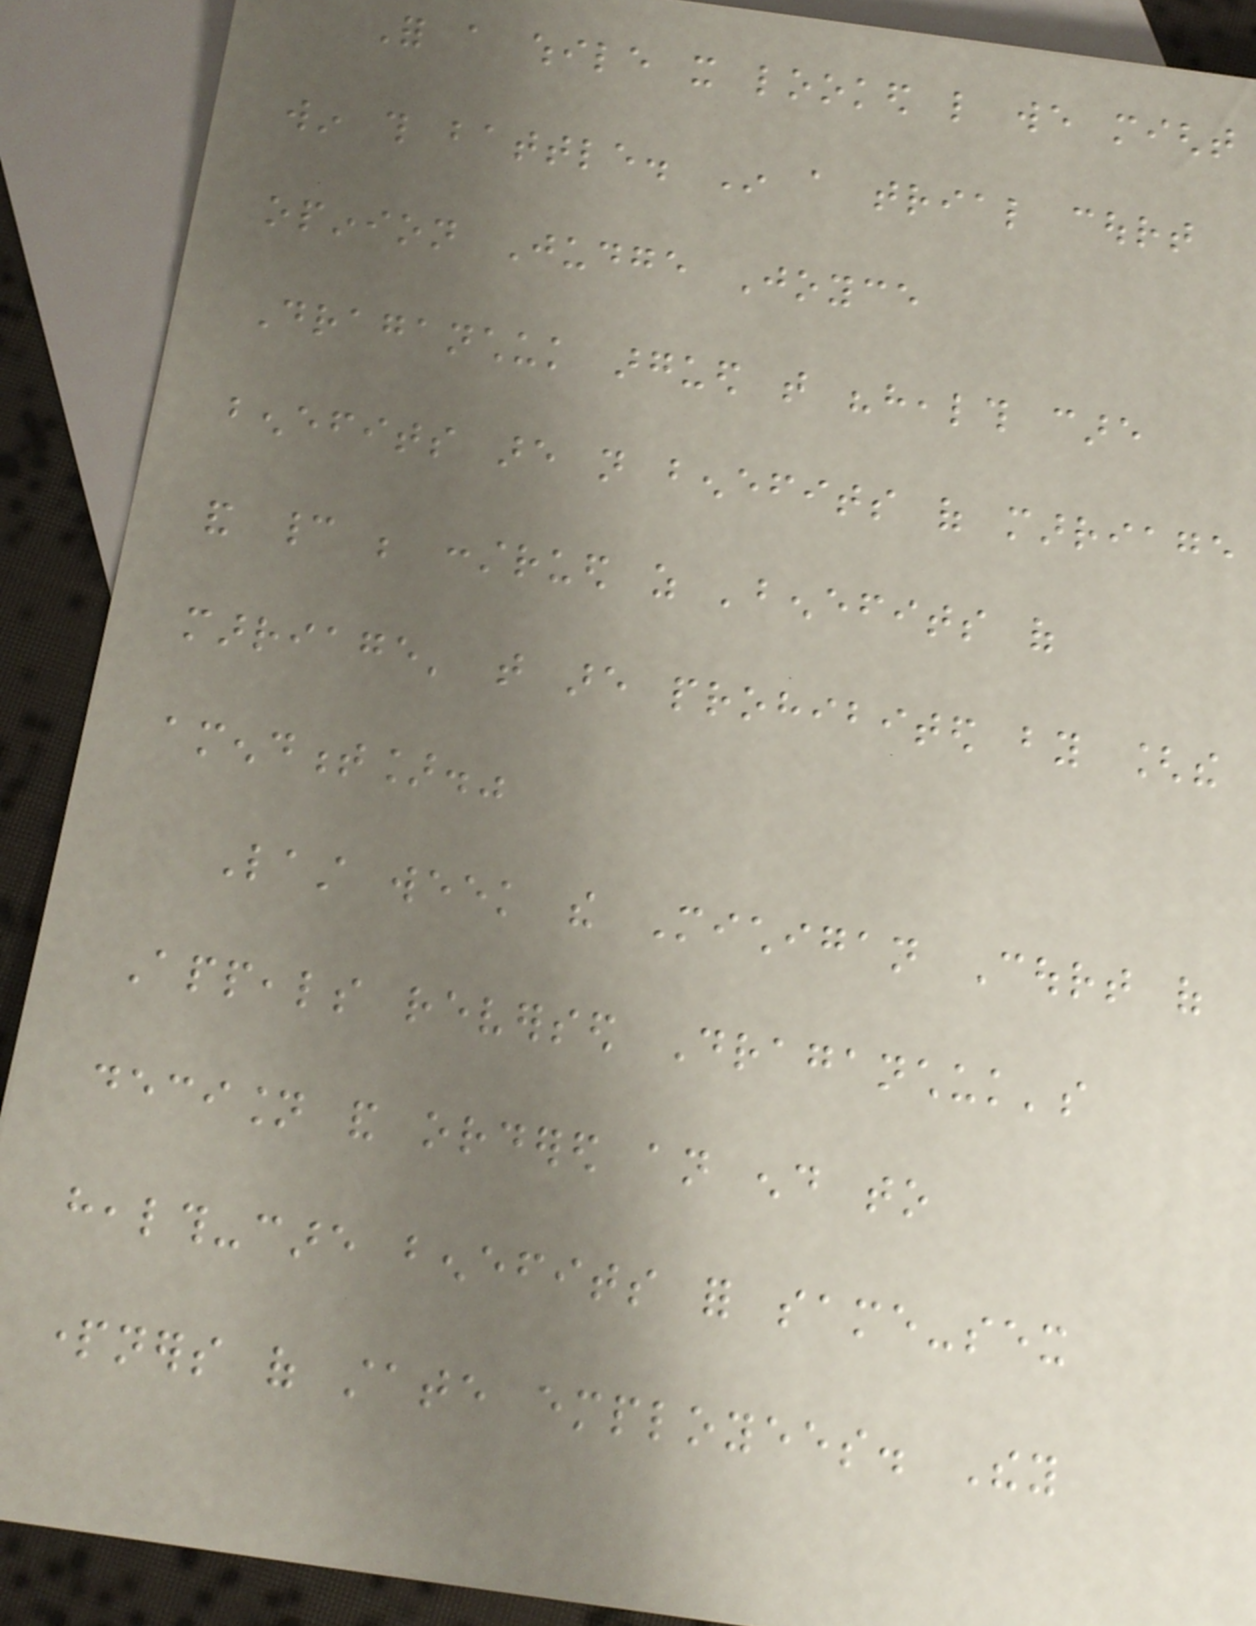For a while it looked like we might
win this battle. In a trial court
opinion Judge Joyce
Draganchuk argued that "health care
benefits are not benefits of marriage
and cannot be construed as 'benefits of
marriage' that are prohibited by [the
amendment]."
Last week the Michigan Court of
Appeals reversed Draganchuk's
decision and ordered an end to
health-care benefits for same-sex
partners of state employees. They
